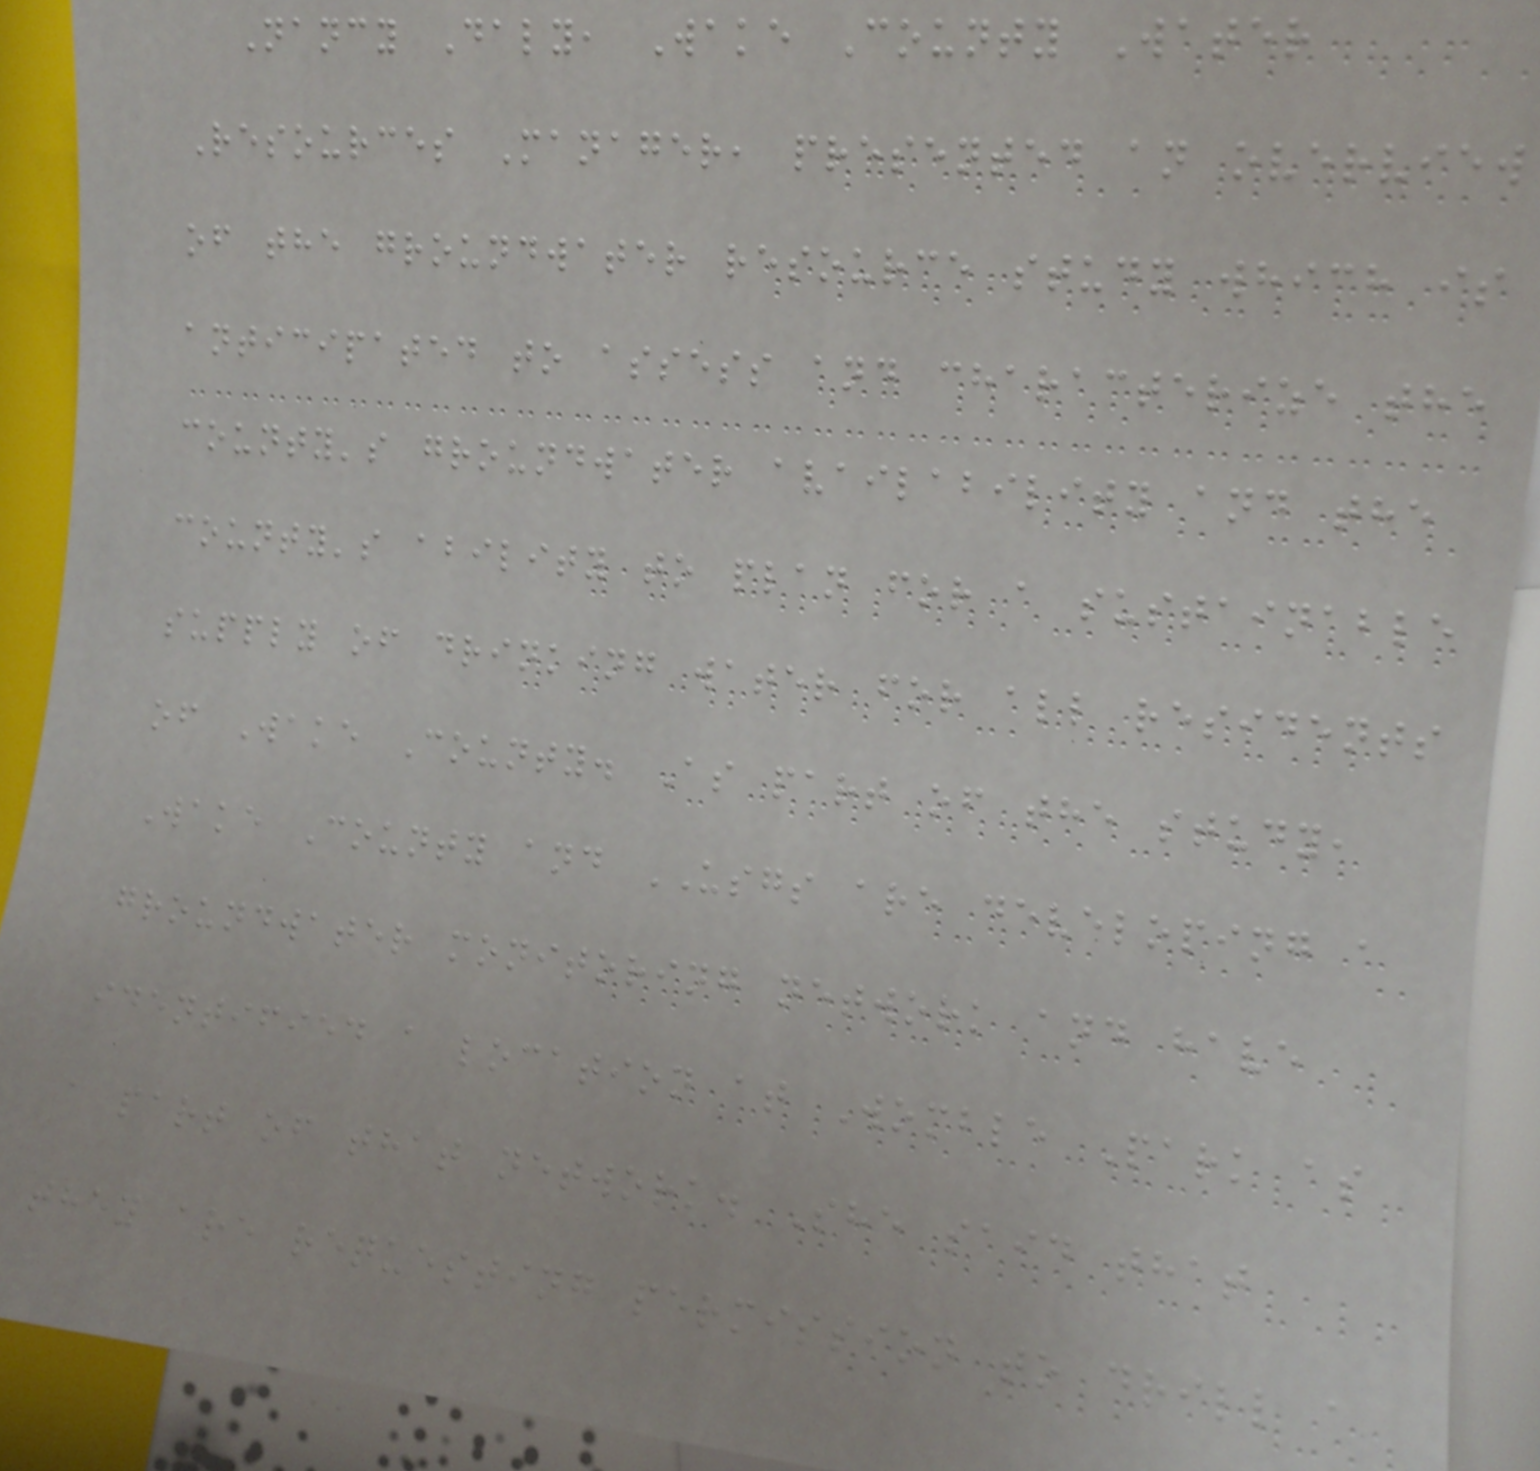Nancy Daly, Wake County Water
Resources Manager, presented an overview
of the groundwater resource study which is
anticipated to assess and characterize the
county's groundwater availability and the
county's ability to plan for a sustainable
supply of drinking water for all residents
of Wake County. As part of the study,
Wake County and USGS are developing a
groundwater monitoring network and have
identified a location at Womble Park as
a part of that network. She said that
they are requesting permission to drill a
